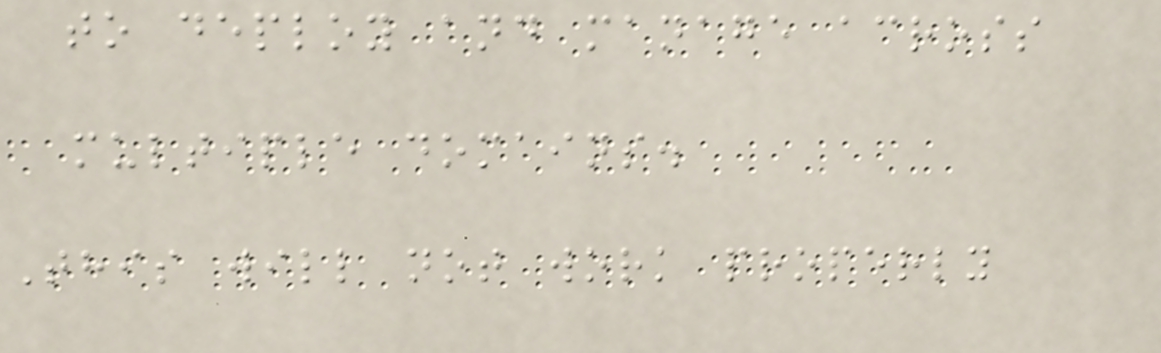to deploy and manage across
multiple domains.
This will not work properly
